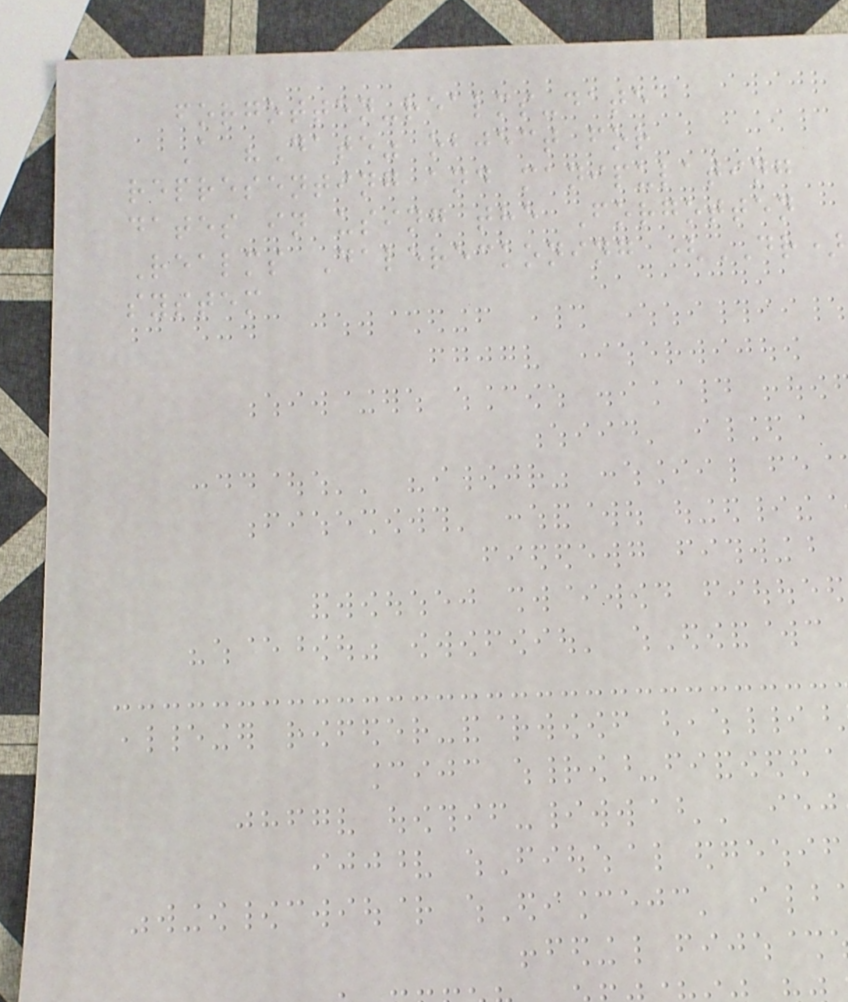forgotten-realms-date
A "Date" object for
representing and manipulating
dates in using the Forgotten
Realms Dalereckoning (DR)
system
